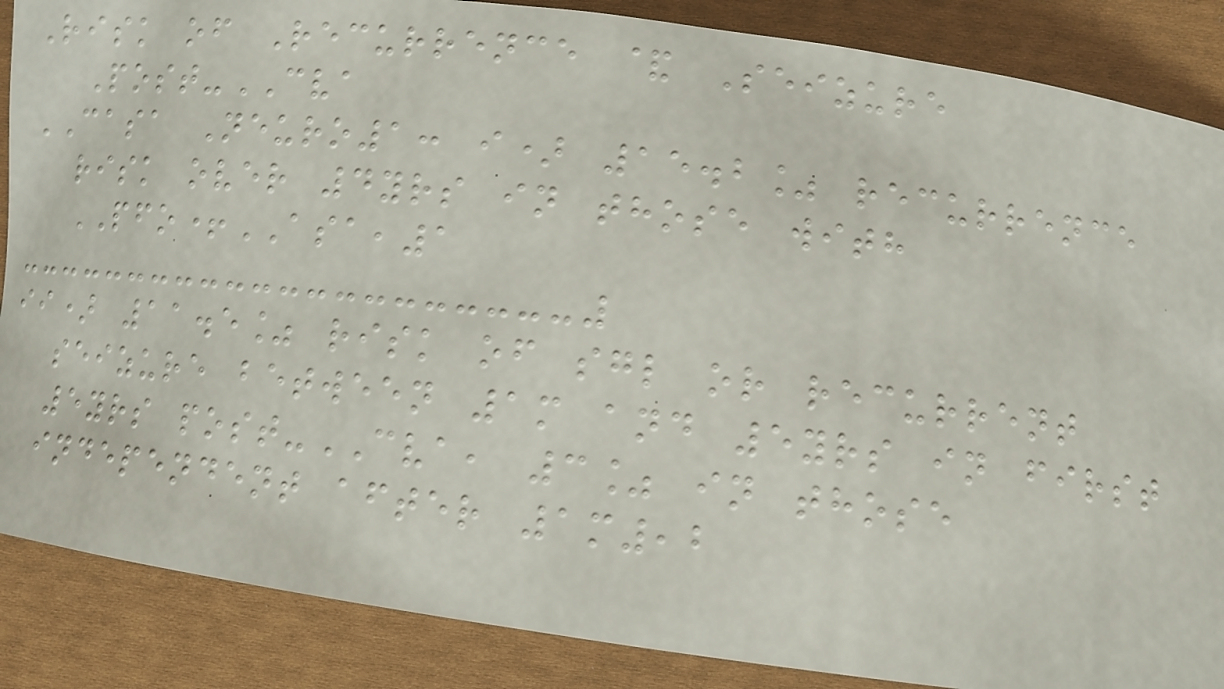Risk of Recurrence & Seizure
Post-CVA
CASA Neuro1: i) 15.2% recurrence
risk over 4yrs in those with
PFO+ASA,1
ii) 11.5% risk of sgl or recurrent
seizure between 1m and 5yrs in first
5yrs post-CVA, 3% in those
independent after 1m,2
